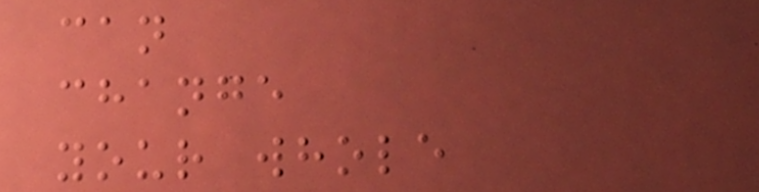can
change
your whole
